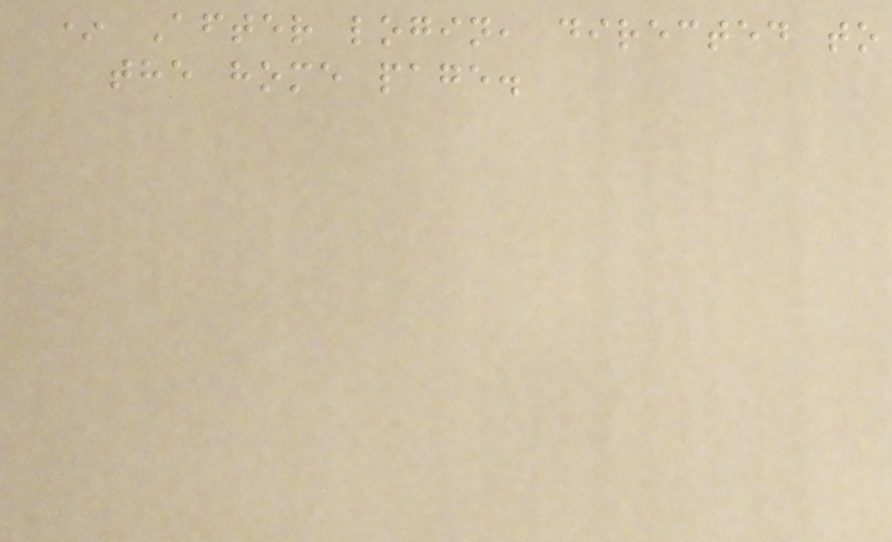* After login, directed to
the home page.
